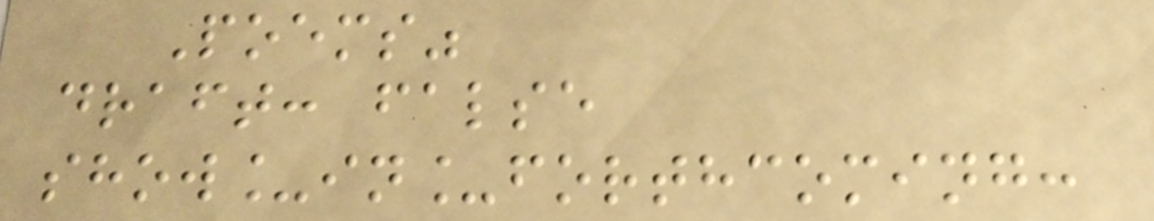Poems"
draft: false
show_in_forthcoming:
